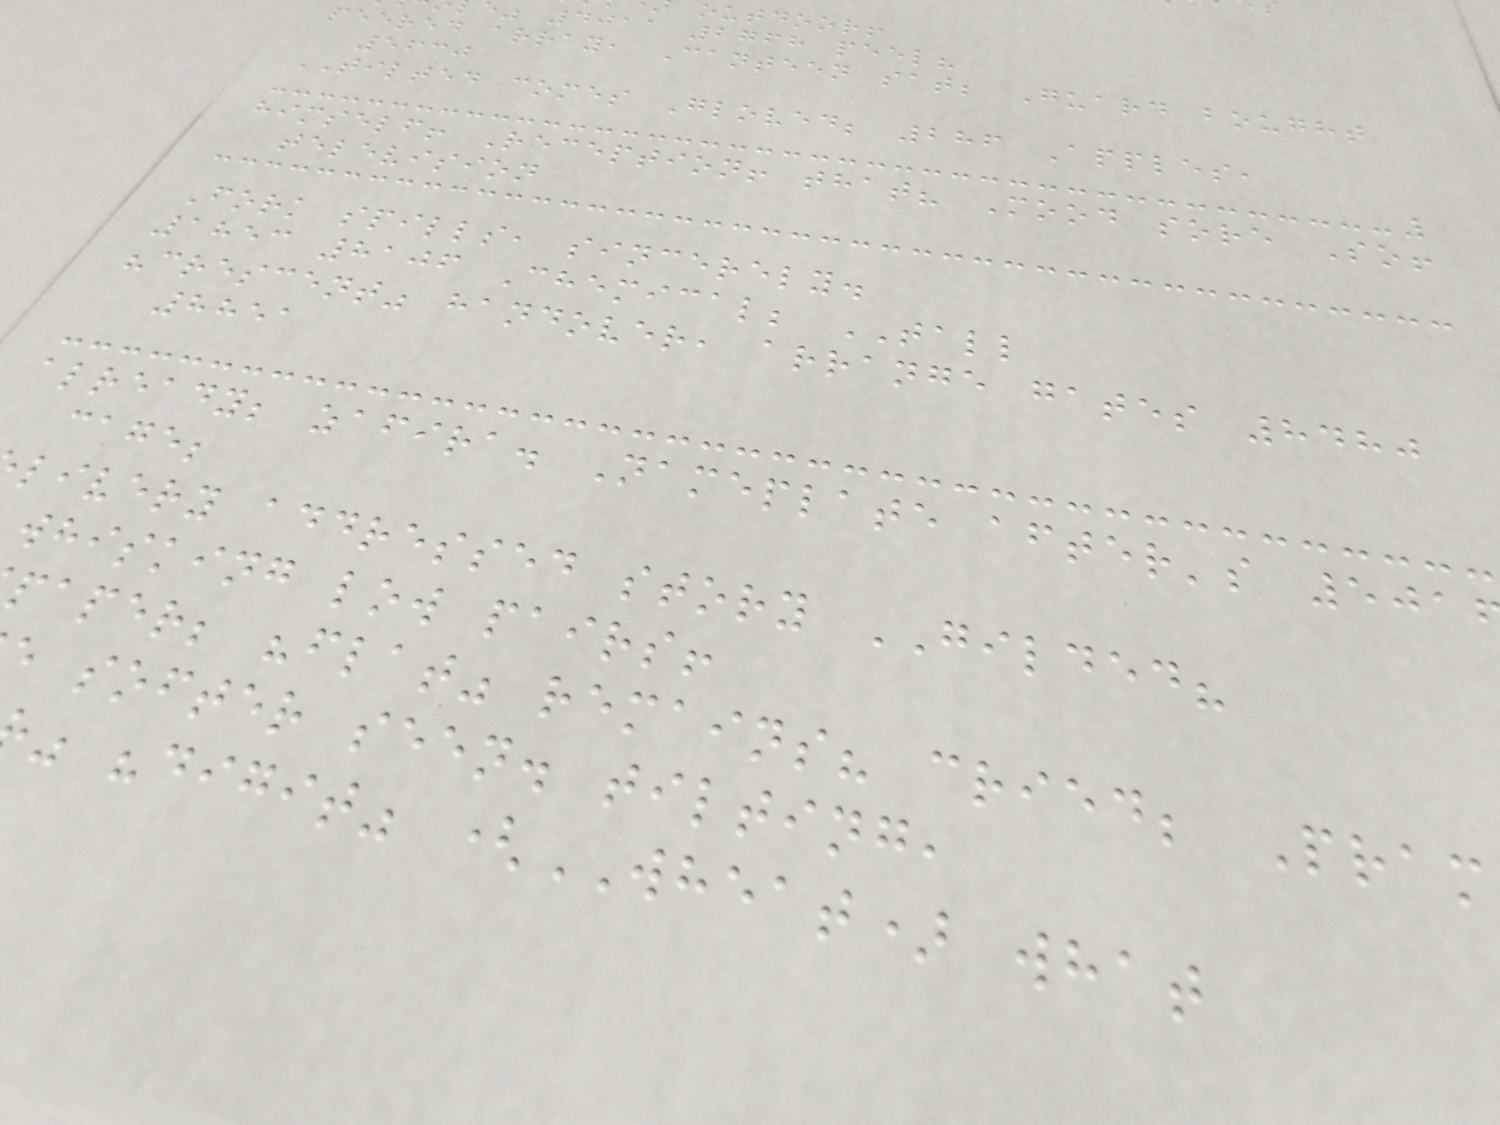outdoor!
4011 2768 peel?
peered array, Canteen sat; Guard bought
5630
TILTED comes Gloved; 286 Apples,
himself! Reception! that? Mood sore So!
television
Fork spills, sincerely.
1853 8106 Chemical; TALL
"crescent" handover, arrange gates 8480
8851
already; zafira. Nameplate after's 501
cage;
livery addressed story GILDED?
whisking low pairs!
paper; "flat" remains? cried; Pram
softer seen. tilting,
"digit" (WHEAT) what
